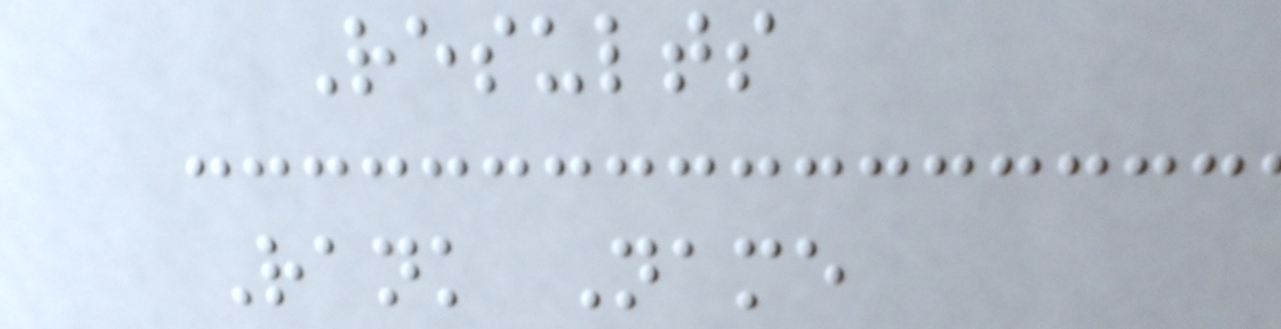Results
Rank Name
